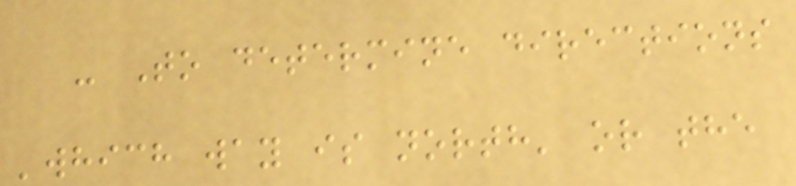- To determine directions
'which way is north' or the
